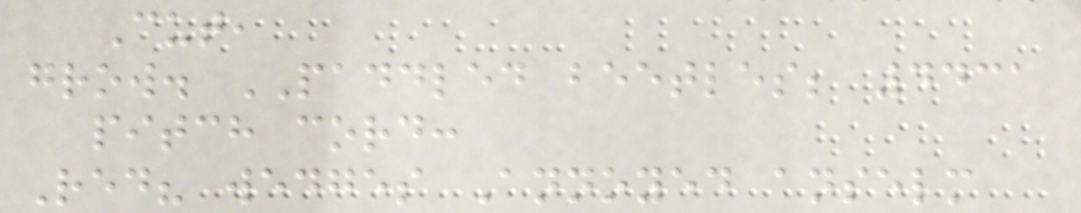Cut,
grow. PADDLED beetles; 4431
pitch cord:
Red? wedges Annoyed anselm
